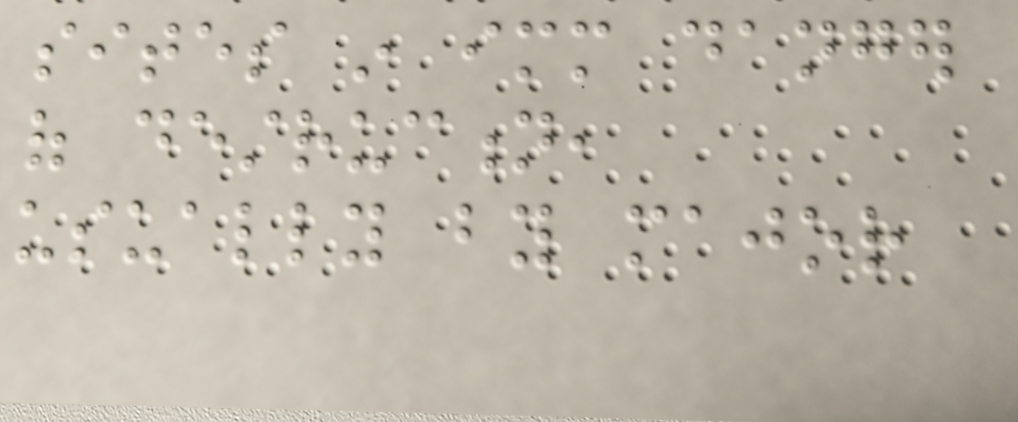sites in immediate danger
of destruction,
usually by major
